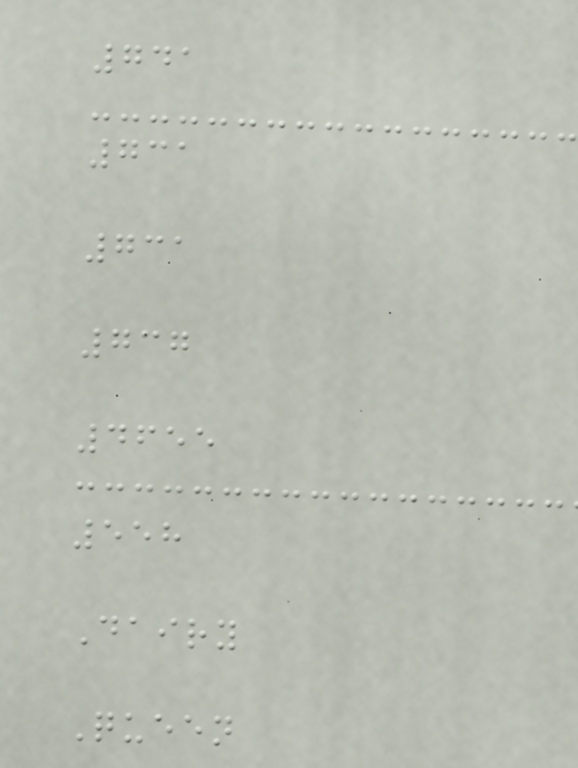741
731
731
737
4655
558
Dairy
Queen
